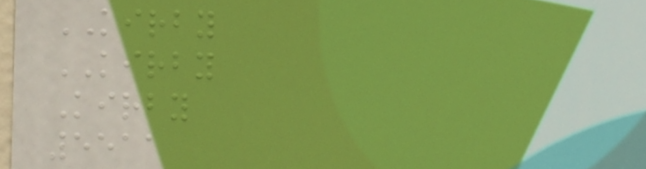KIRBY
KIRBY
Kirby
5511
